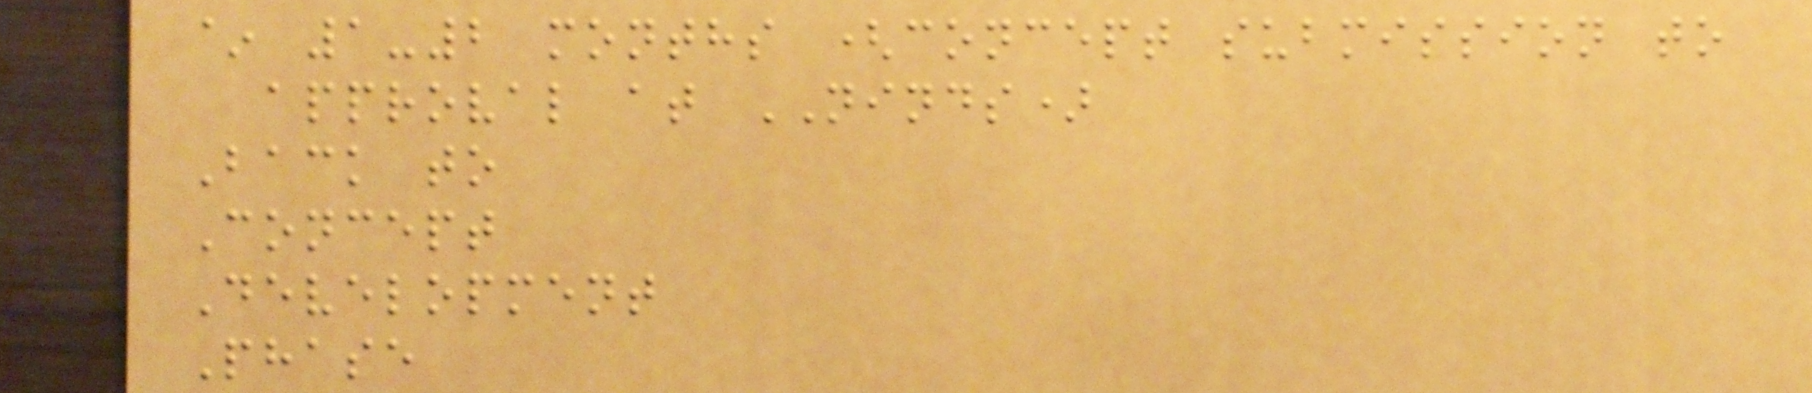~ 1-2 months (concept submission to
approval at NINDS)
Back to
Concept
Development
Phase
